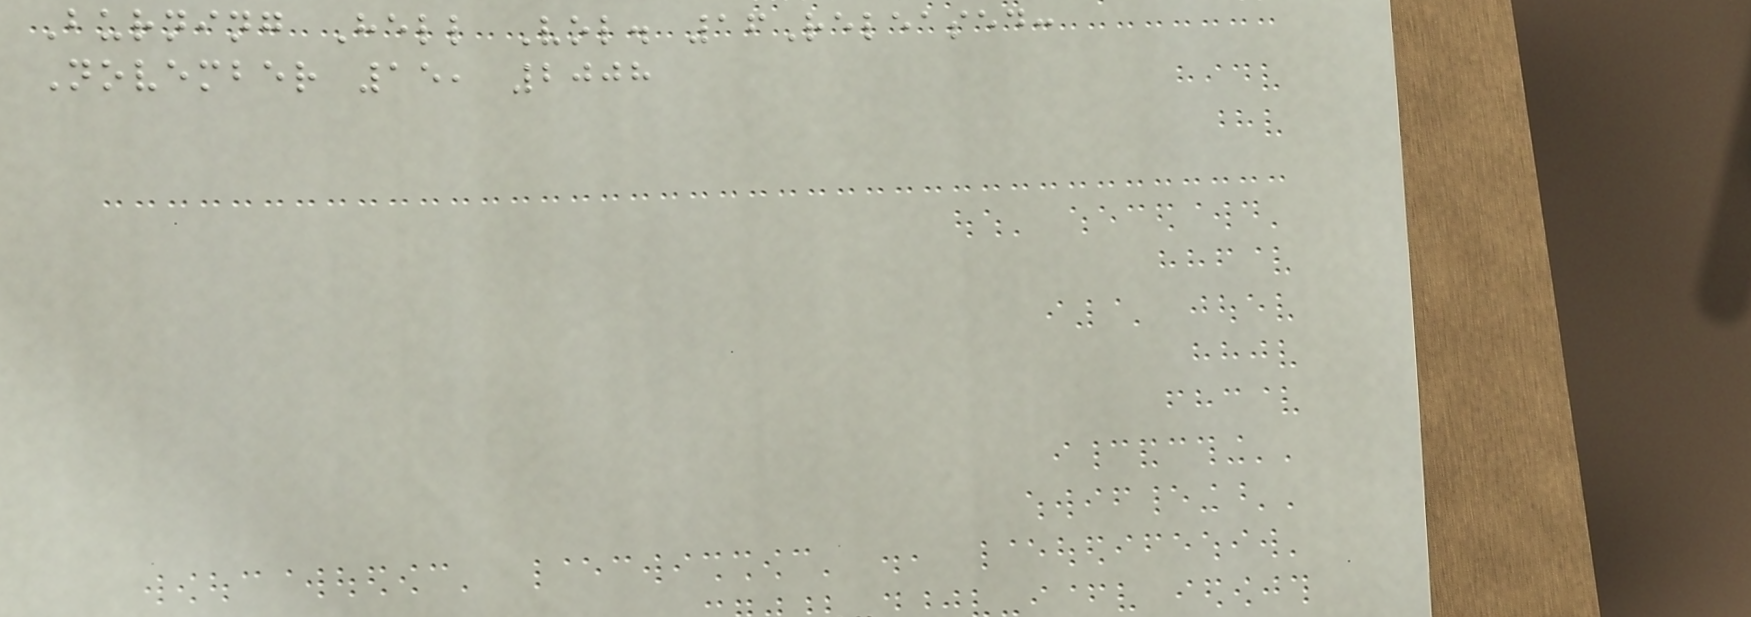Burning Hell Vol. 16Released:
November 15, 2008
